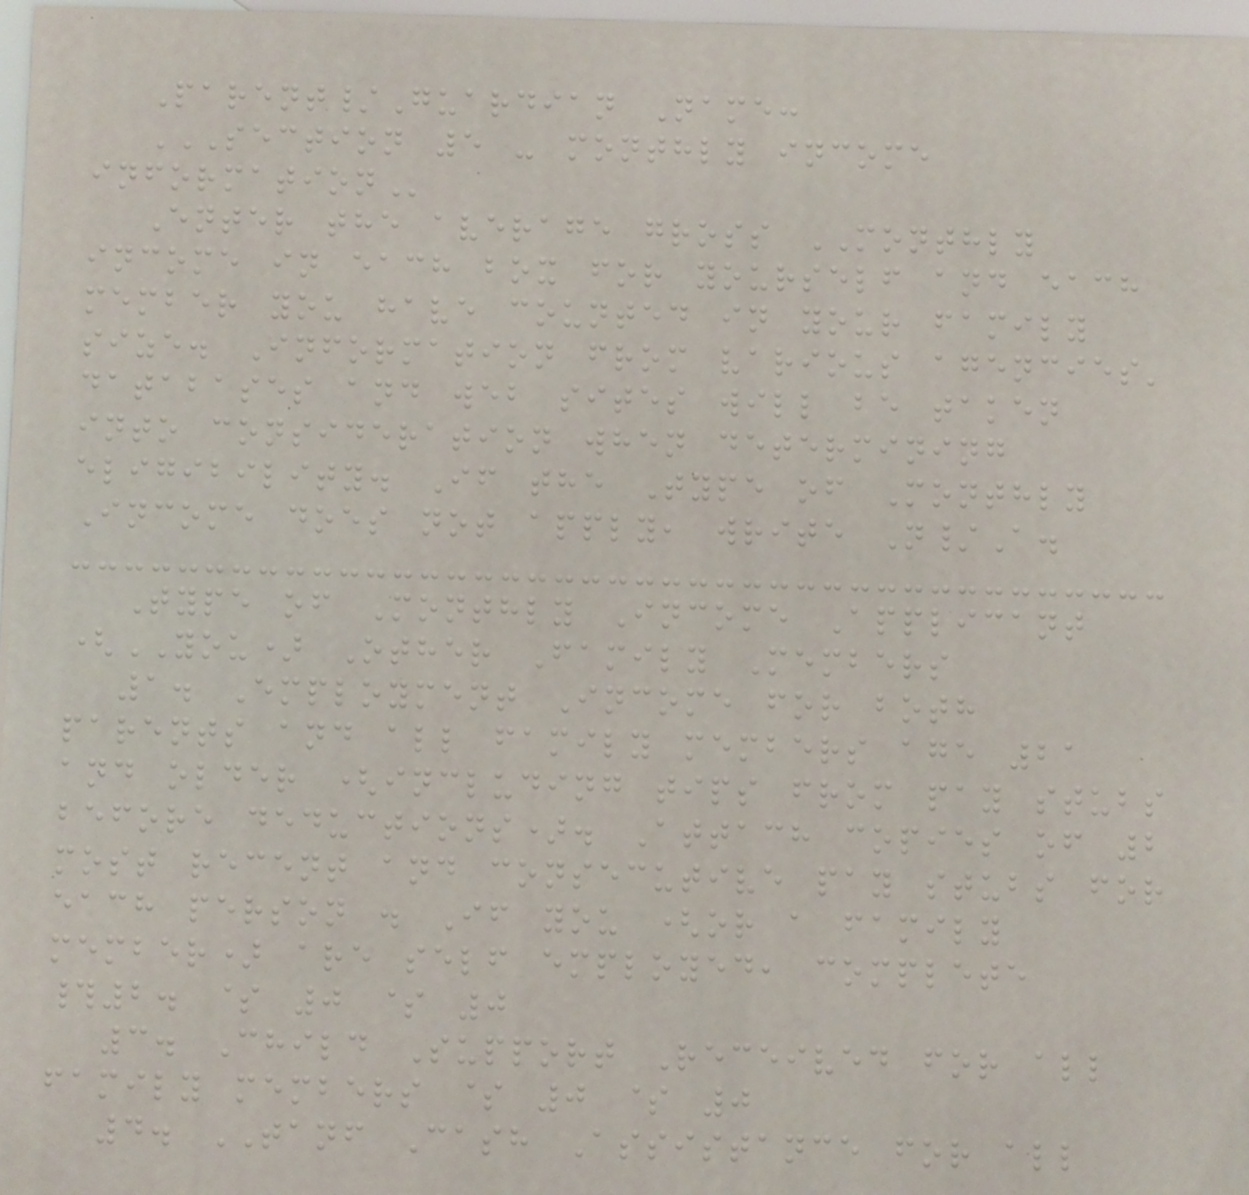Parent/Guardian Name:
SECTION 5 - MONTHLY INCOME
INFORMATION
Enter the average gross MONTHLY
income in each box for yourself and each
member you have counted in your family
size. Information from various agencies'
databases and web sites will be taken
into consideration when determining
eligibility. If the Type of Monthly
Income does not apply, write N/A.
Type of Monthly Income Applicant
(YOU) Other Family Members
1. Employment Income for both
parents and all family members age 21
and older (including tips from pay stubs
before deductions). Attach copies of 2
most recent and consecutive pay stubs for
each person . If you (or a family
member) are self employed, complete
#2. $ 0 $ 0
3. Child Support Received for all
family members $ 0 $ 0
4. TANF Cash Assistance for all
